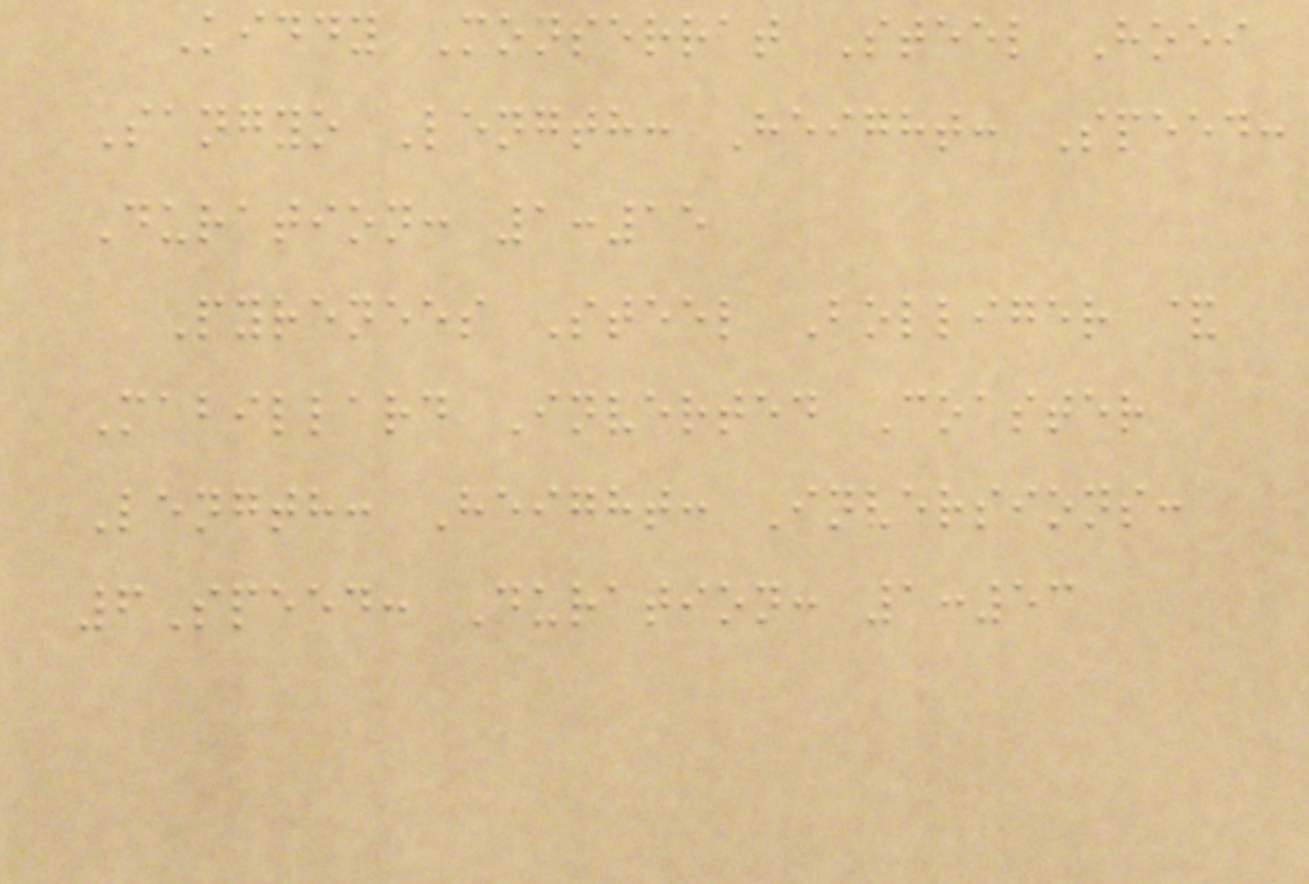Kiddy Monserrat Steel Hoei
Sangyo Length: Height: Speed:
Duration: 1:15
Pyrenees Steel Bolliger &
Mabillard Inverted Coaster
Length: Height: Inversions:
6Speed: Duration: 1:53
